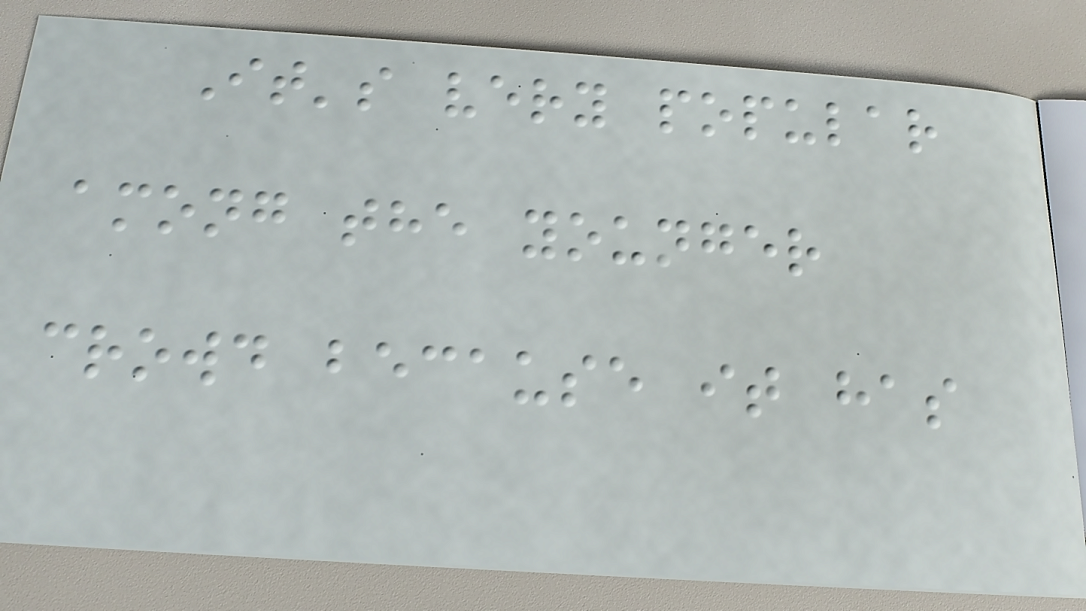It's very popular
among the younger
crowd because it has
